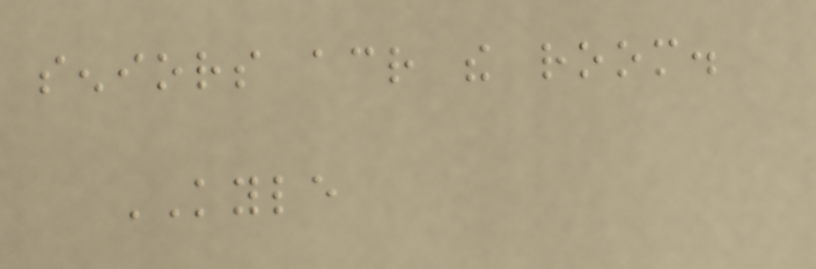seniors across the room.
KYLE
